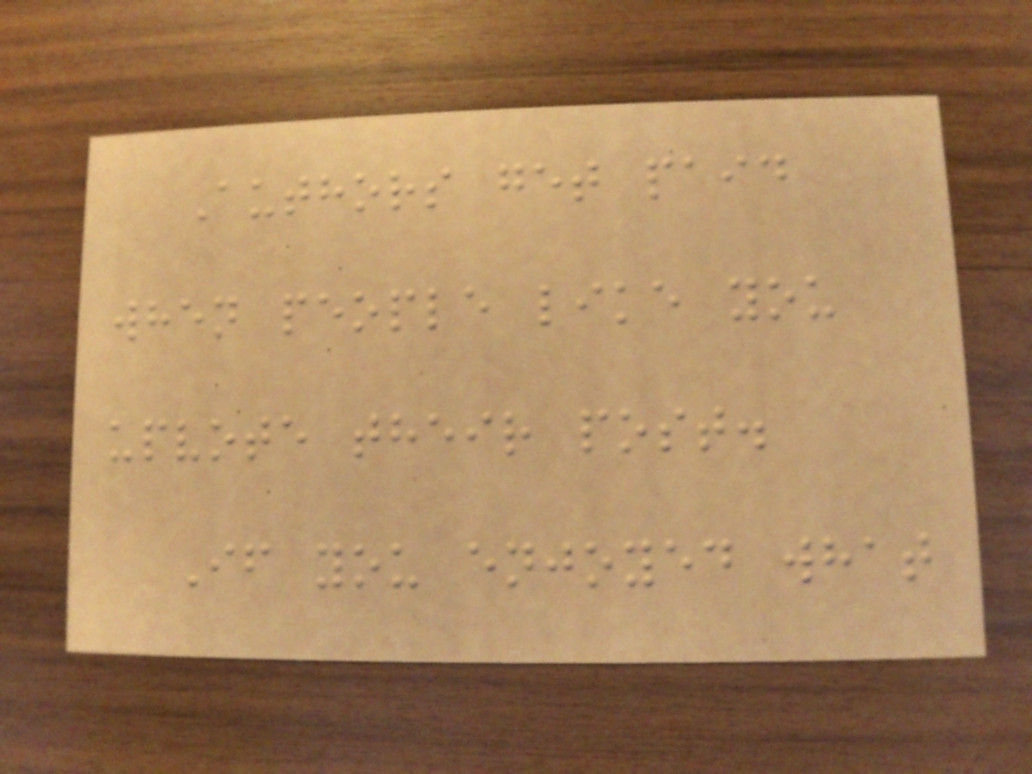Authors get paid
when people like you
upvote their post.
If you enjoyed what
